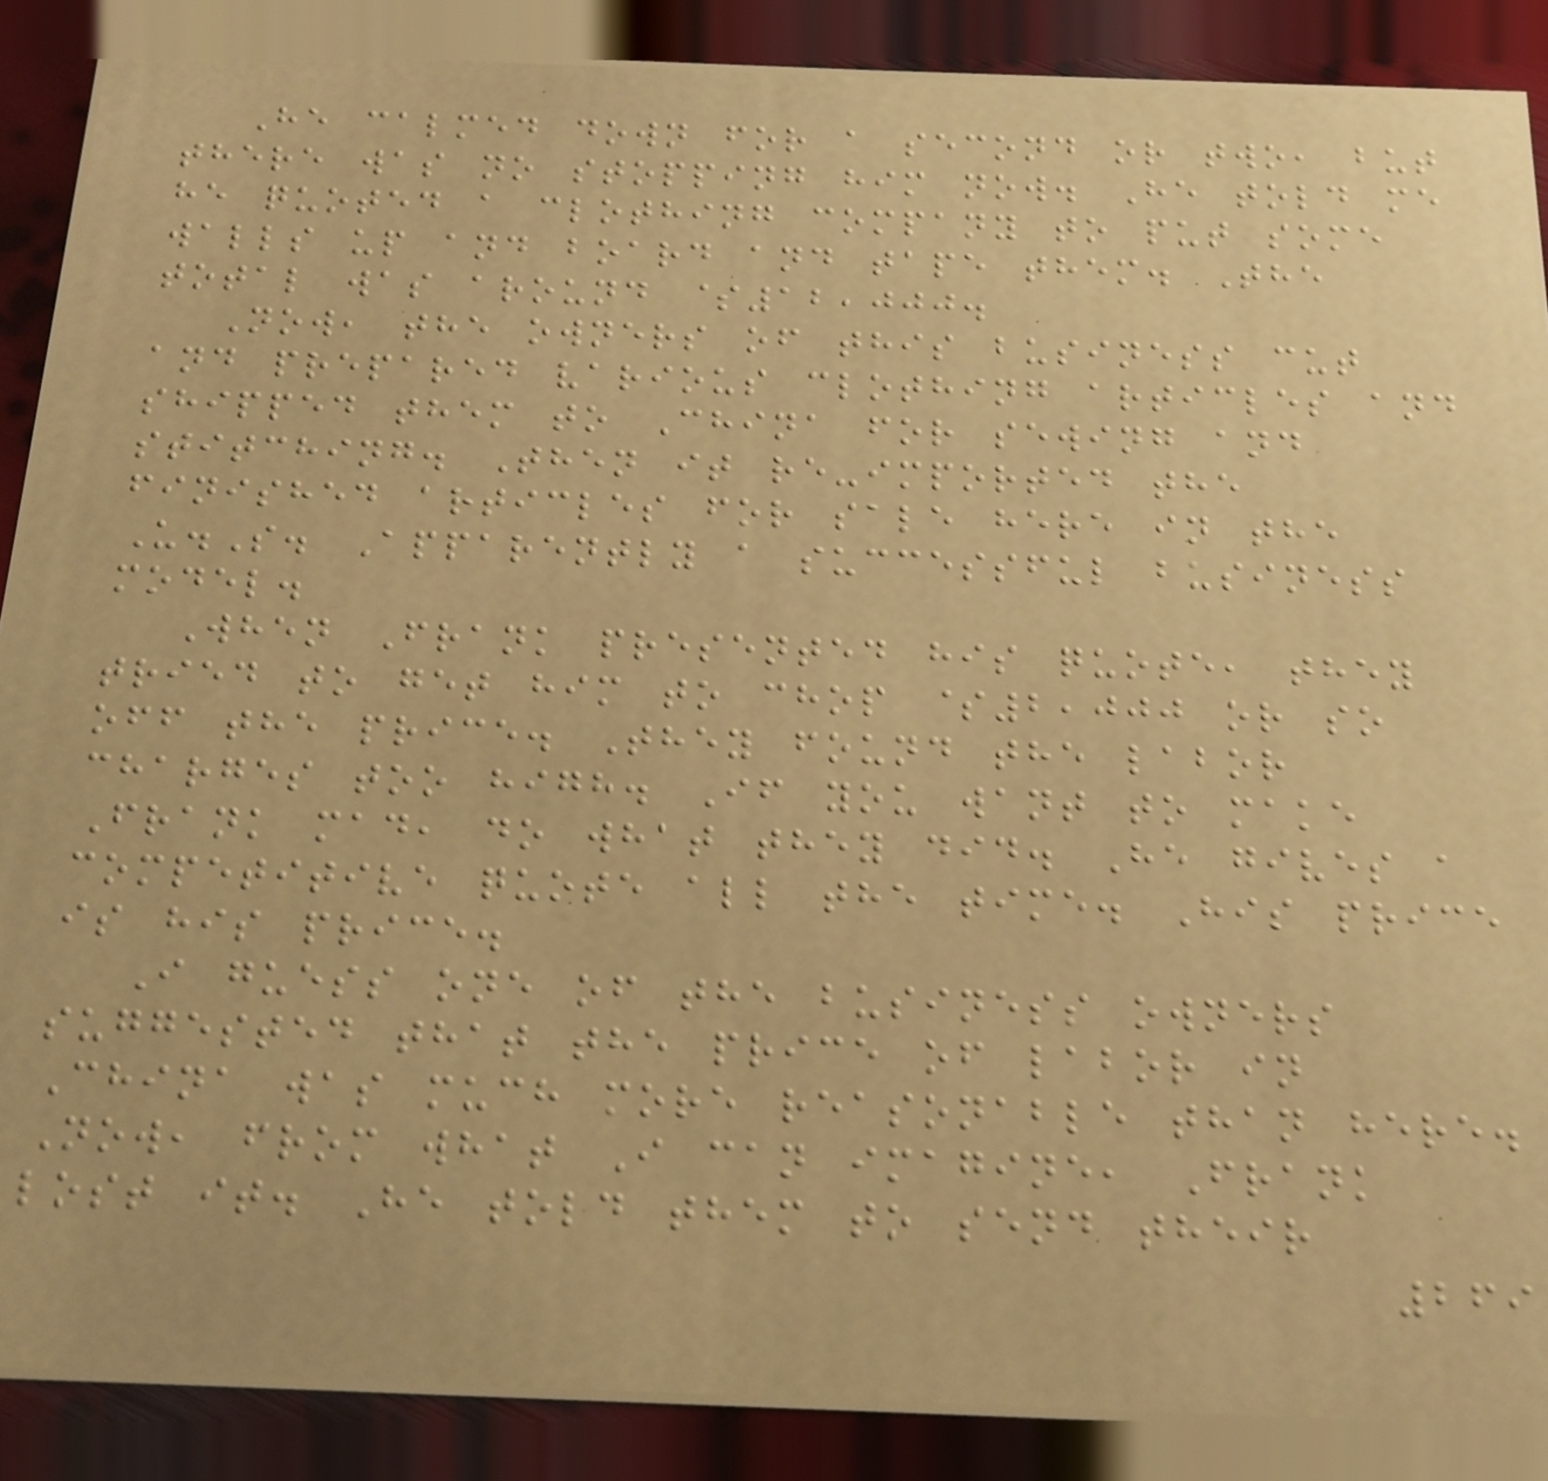He calmed down for a second or two, but
there was no stopping him now. He told me
he quoted a clothing company to put some
walls up and board and tape them. The
total was around $12,000.
Now, the owners of this business cut
and prepared various clothing articles and
shipped them to China for sewing and
stitching. Then it re-imported the
finished articles for sale here in the
U.S. Apparently a successful business
model.
When Frank presented his quote, they
tried to get him to chop $2,000 or so
off the price. They found the labor
charges too high. If you want to make
Frank mad, do what they did. He gives a
competitive quote all the time. His price
is his price.
I guess one of the business owners
suggested that the price of labor in
China was much more reasonable than here.
Now, from what I can imagine, Frank
lost it. He told them to send their
269
